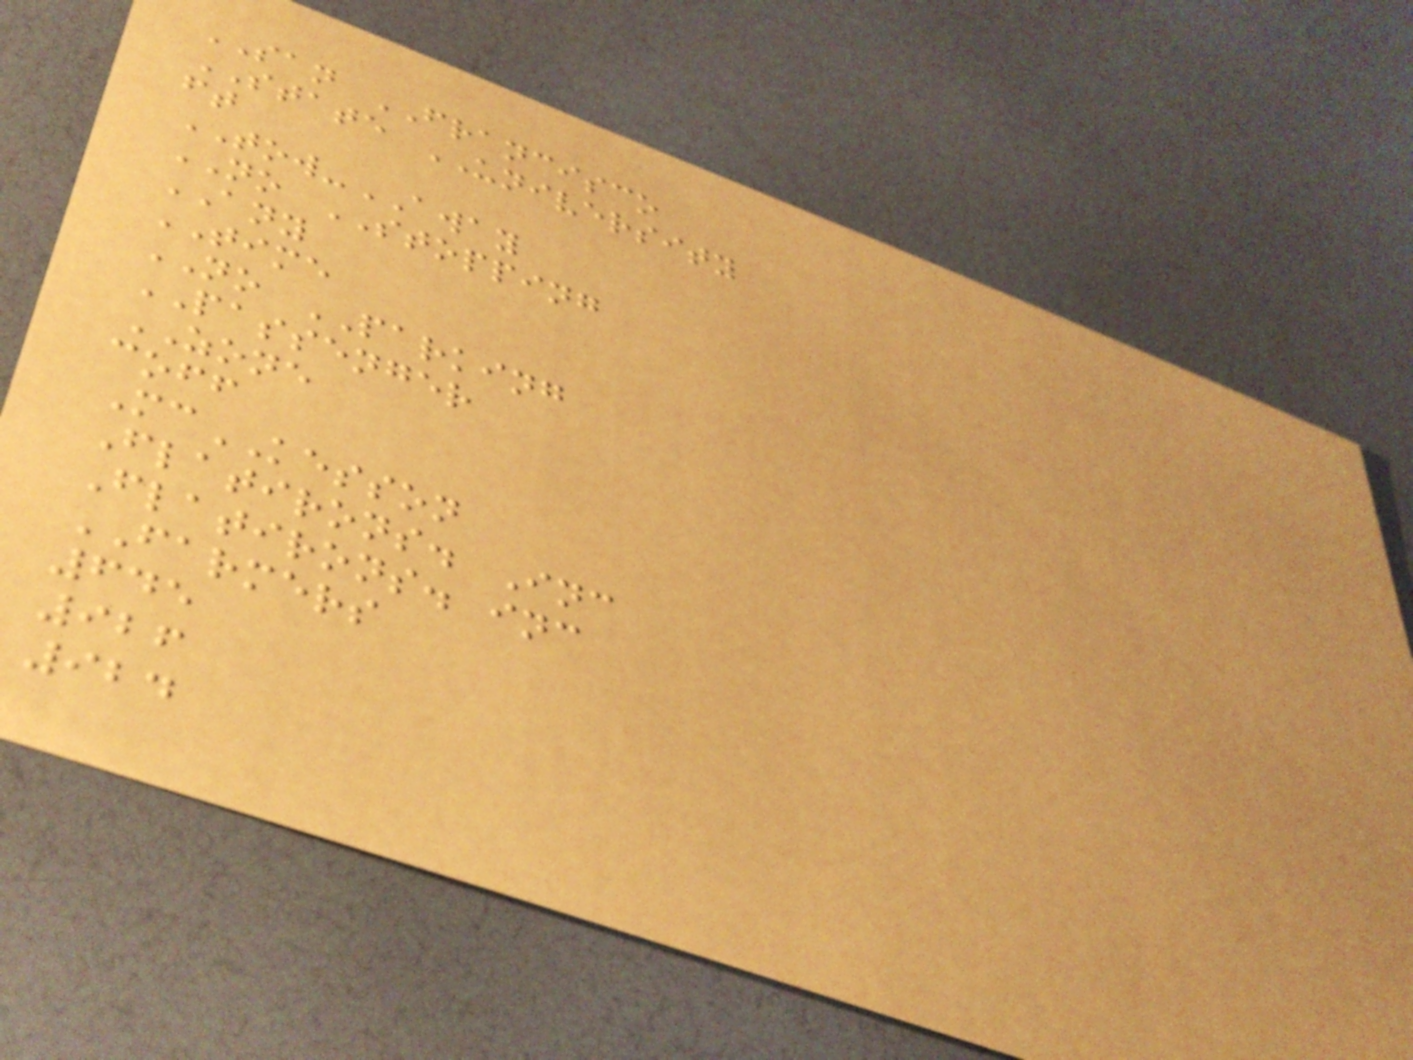SAN FRANCISCO
STATE UNIVERSITY
ft
TOW-AWAY
NO STOPPING
ANY
TIME
NO PARKING
PASSENGER
ZONE
coff
McKESSON
Flatirons. Inc
Flatirons. inc
FARMERS
645
926
924
